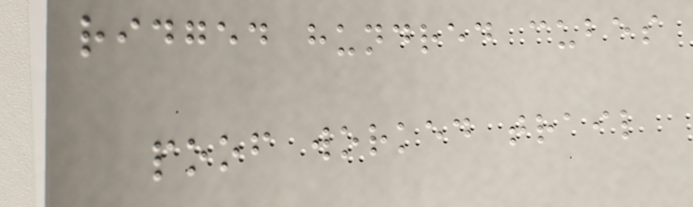ridged hundred cubes
poof worked trail
